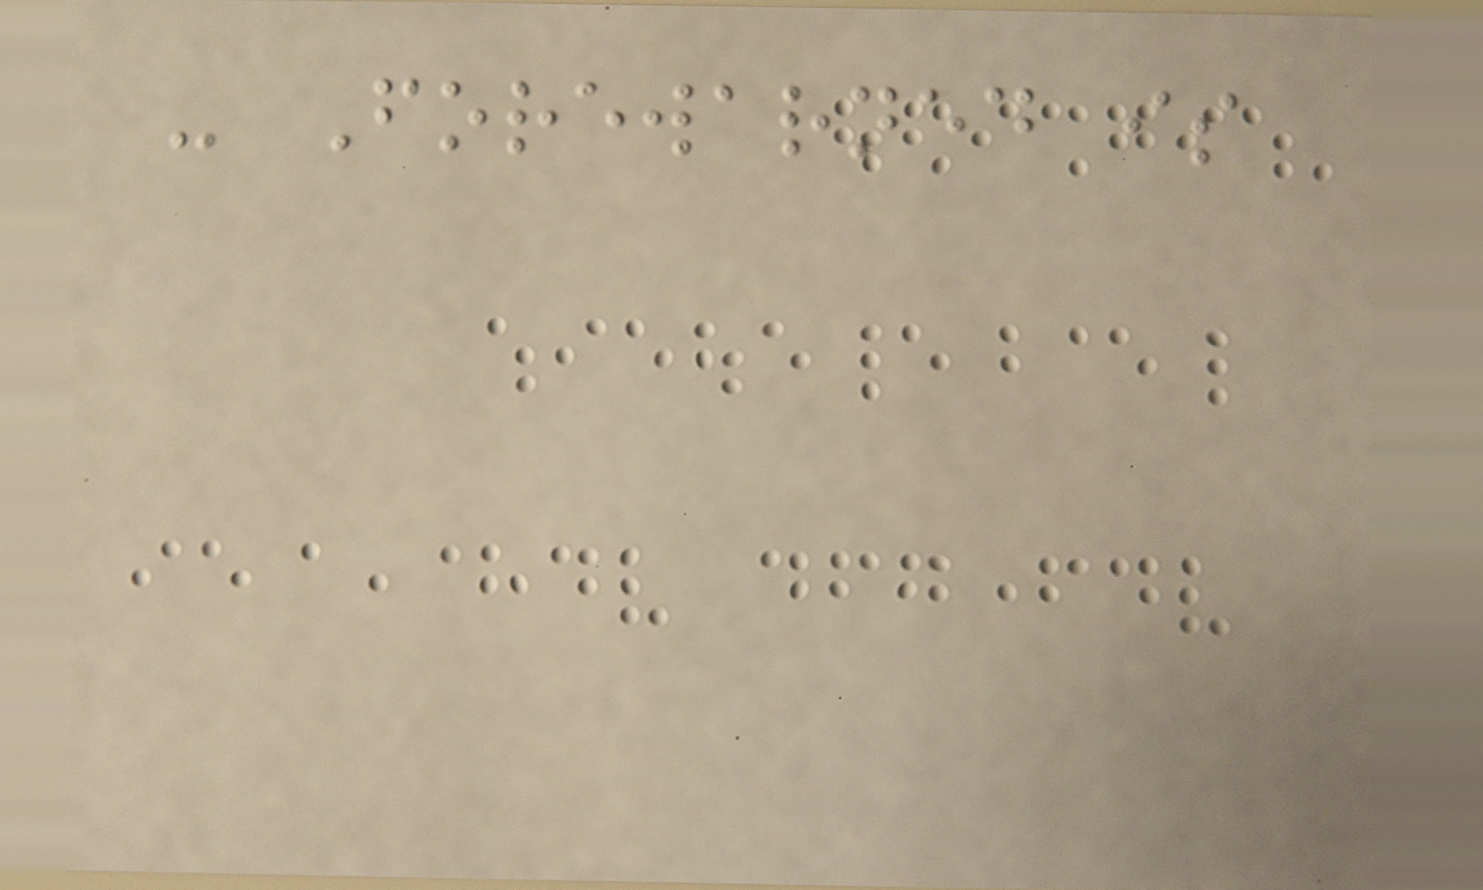- Forewarned is
